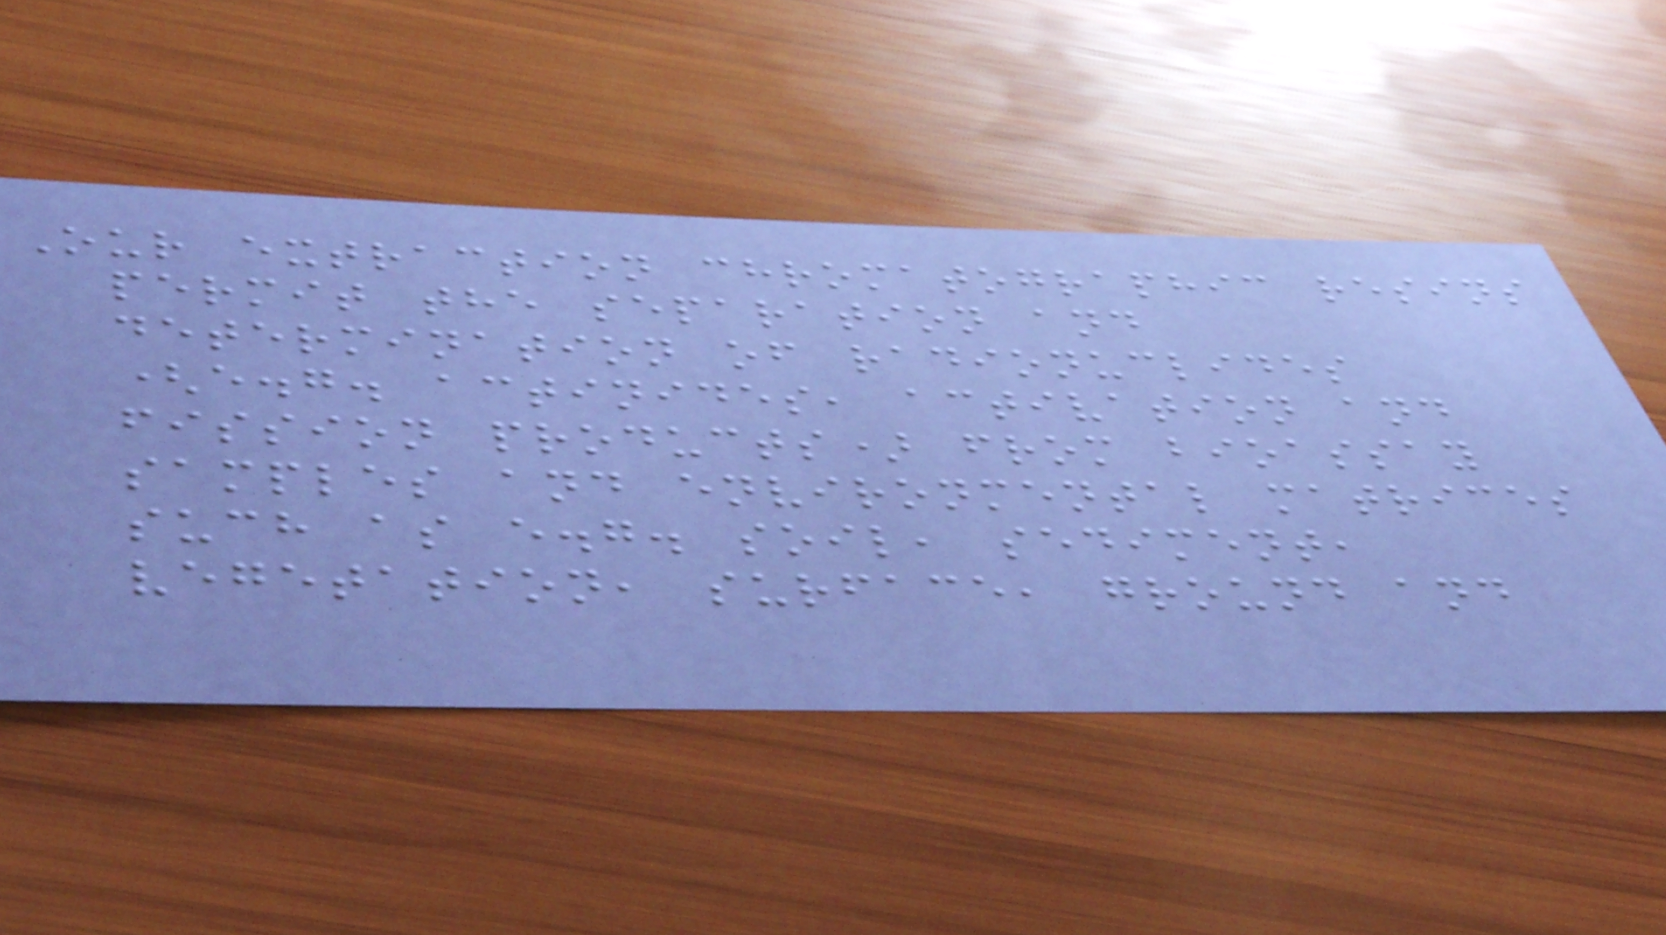Our extraction chromatographic resins
permit the separation and
determination of radionuclides
(e.g. actinides, activation and
fission products) from bioassay
samples and environmental matrices
such as e.g. soil, sediment,
vegetation, surface, ground and
